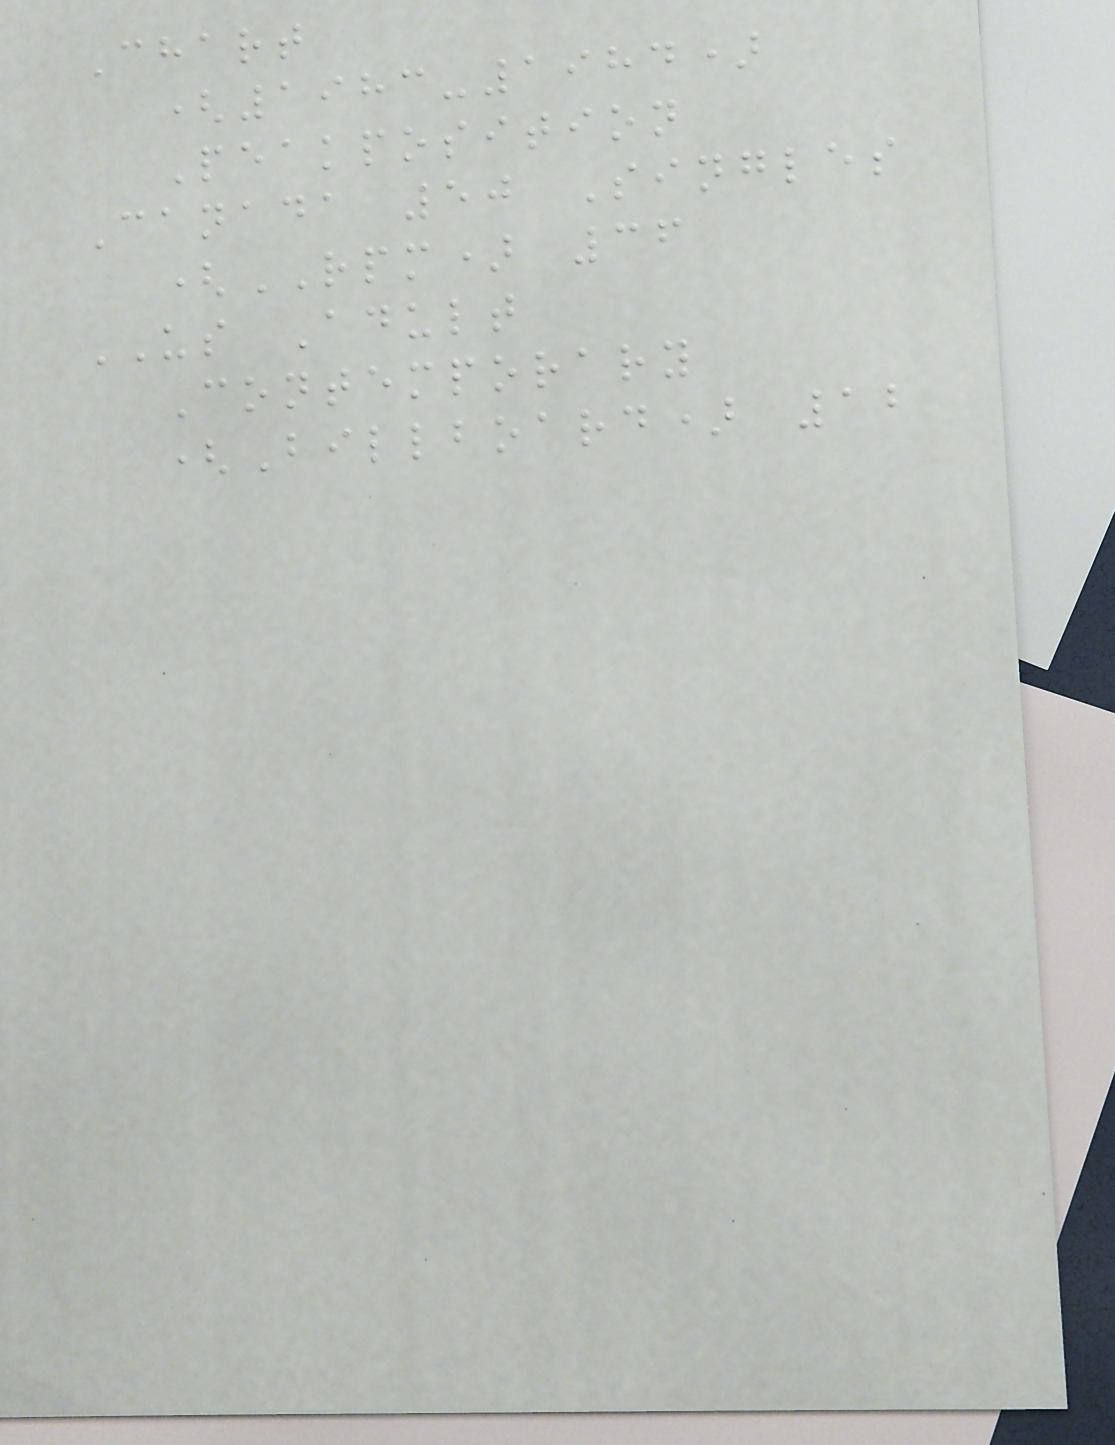Chart
(1983-1984)
Peakposition
Canada 50 Singles
(RPM) 36
US Adult
Contemporary
(Billboard) 12
